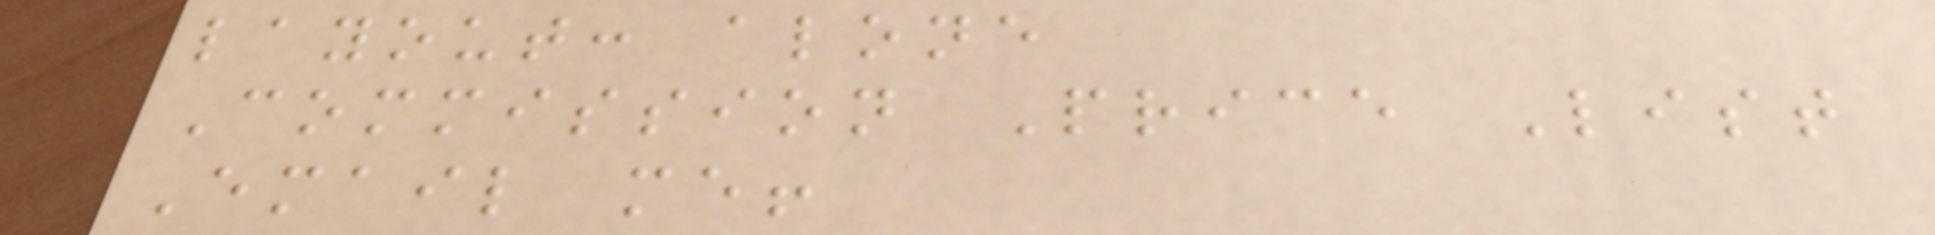layout: alone
Commission Price List
Email me!
